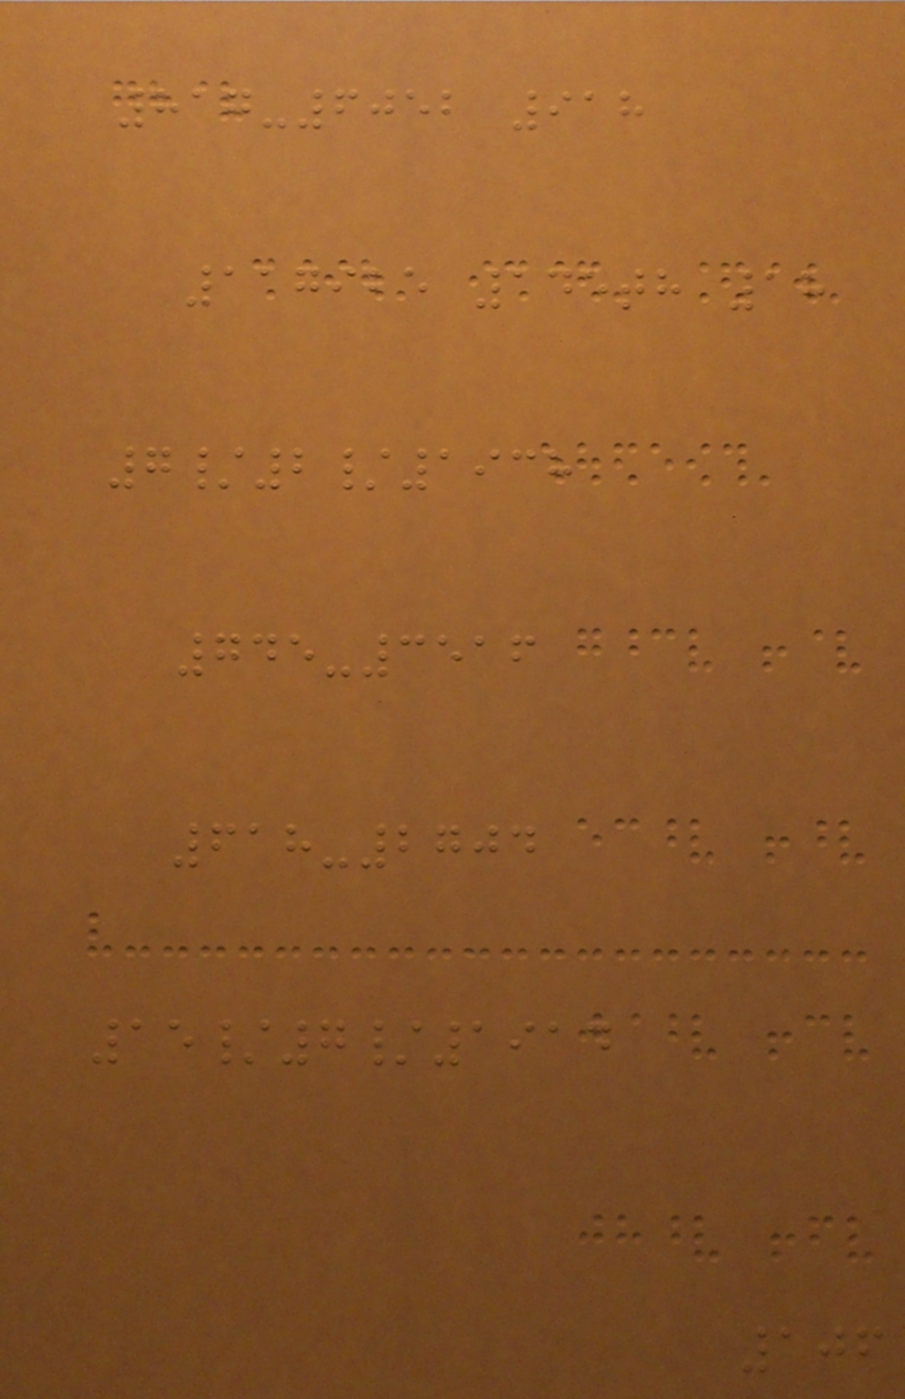817-6052 918
117925 145th 18
7/2/1938
745-3516
618-2704
15/7/1914
106
